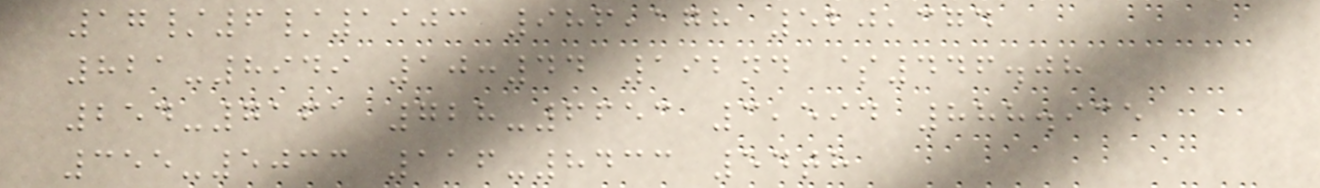17/6/1903 986,178 520,374
821-8949 10:44 192nd $446.08
254-7161 728-6653 3,594 888.935
355-5033 116-8433 54th
